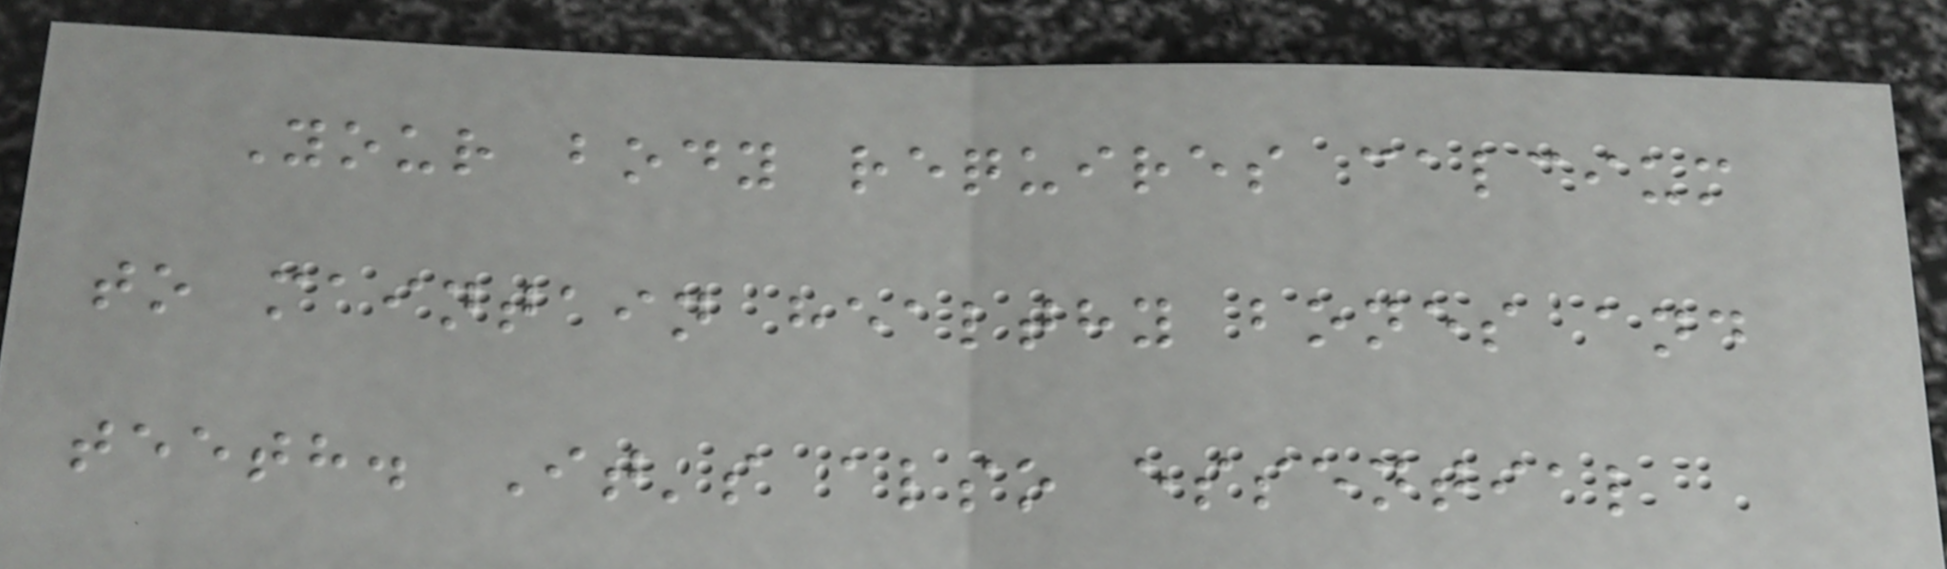Your body requires calcium
to maintain healthy bones and
teeth. It's also essential
